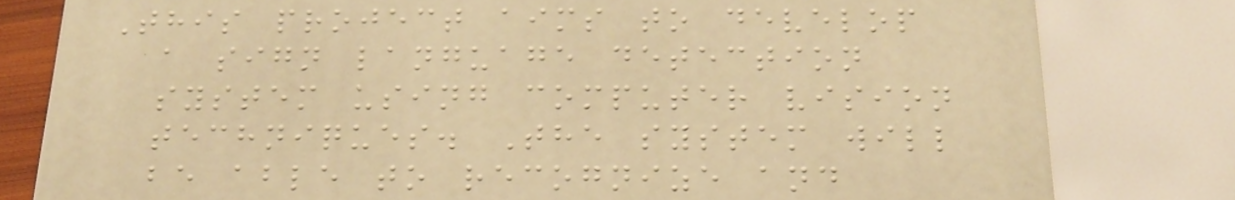This project aims to develop
a sign language detection
system using computer vision
techniques. The system will
be able to recognize and
